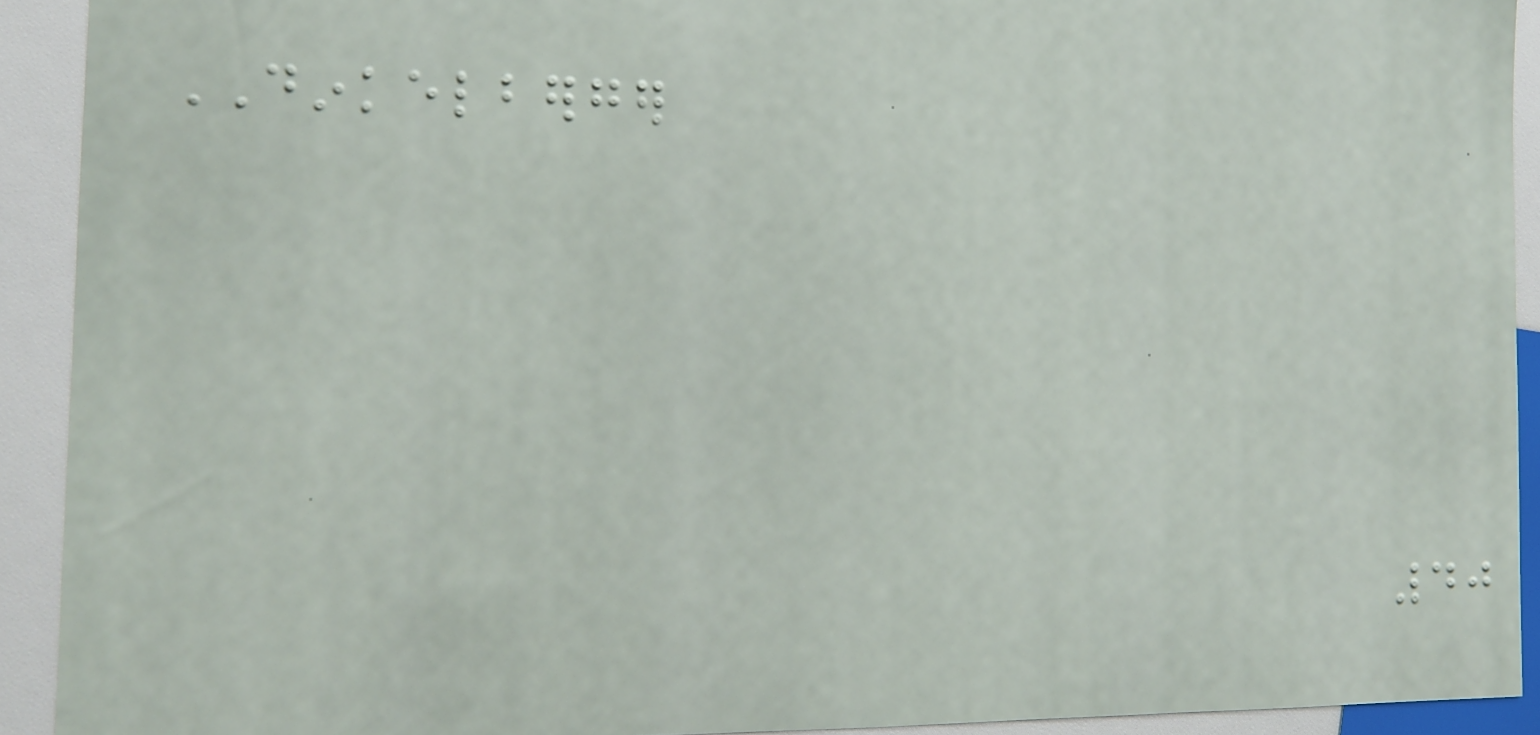DINKELBERGER
40
